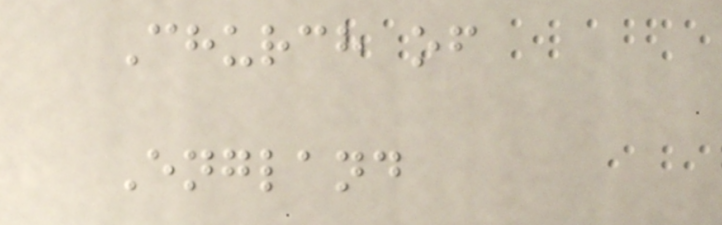Church of
England
